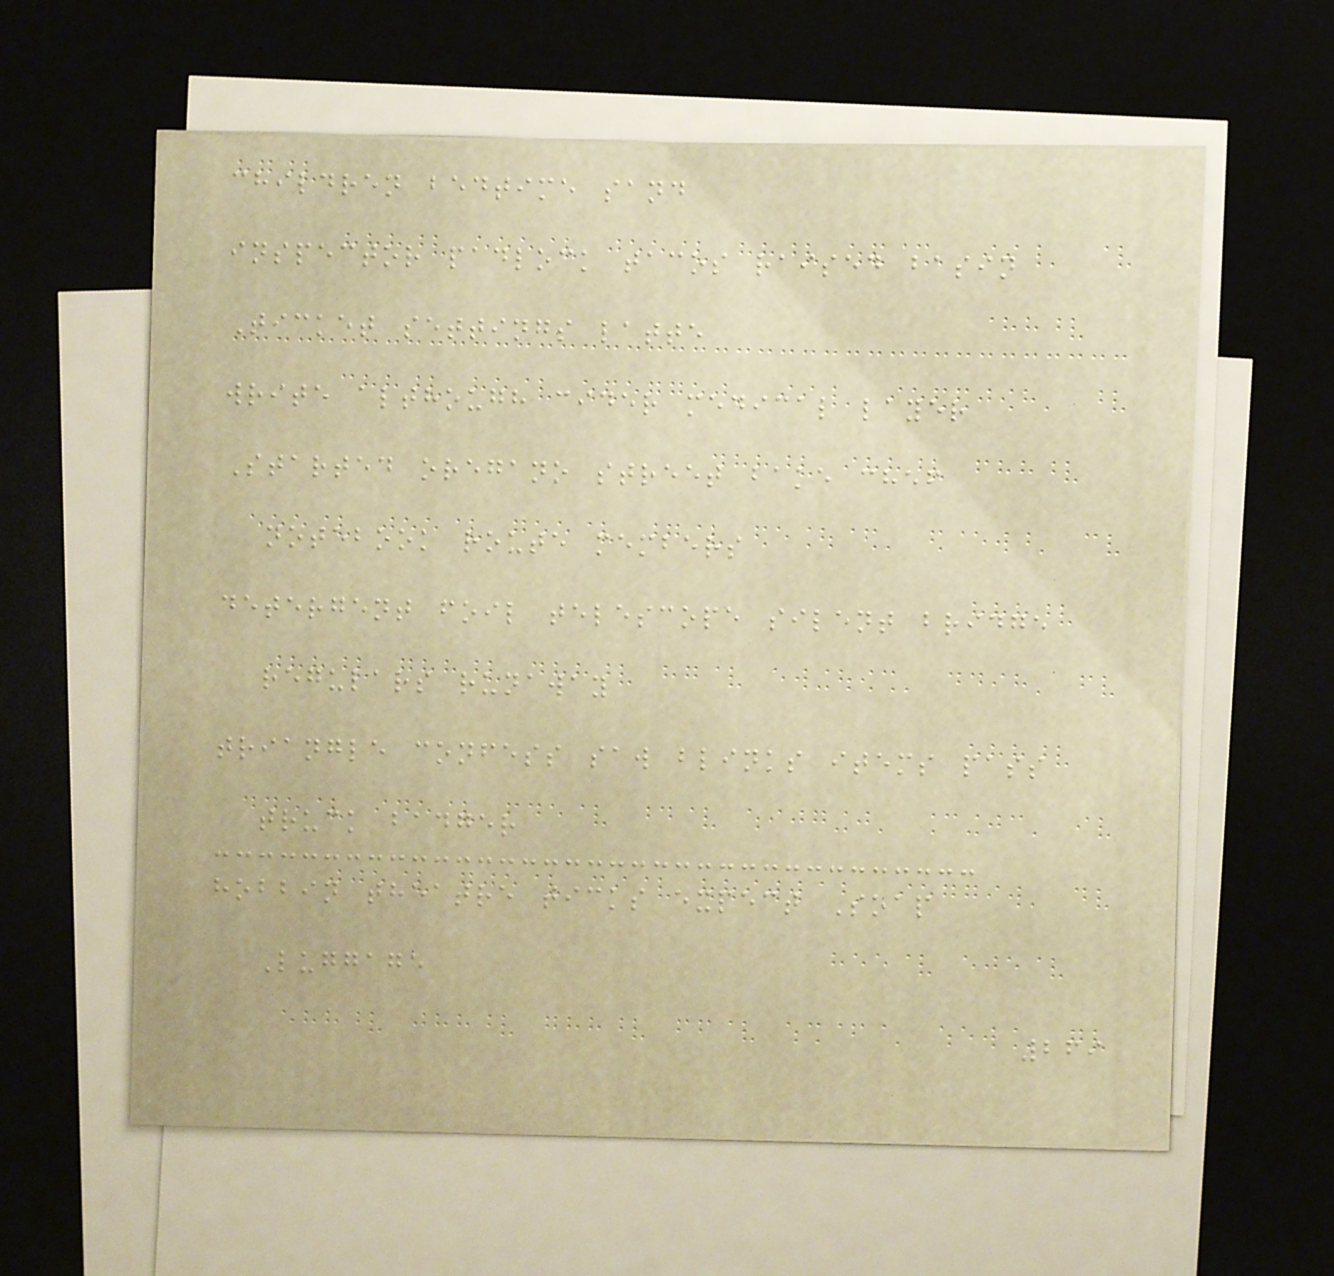children bedtime sand
inspector padlock tacos raised basin
Ticket settings latte
write although cider medical layer
Started oregano street bake chef
notebook route members
detergent foil telescope silent bridge
regulars runaway
triangle confess saw blinks items pass
truck badger
hobbin theatre ticks expect Soap
Luggage
269
